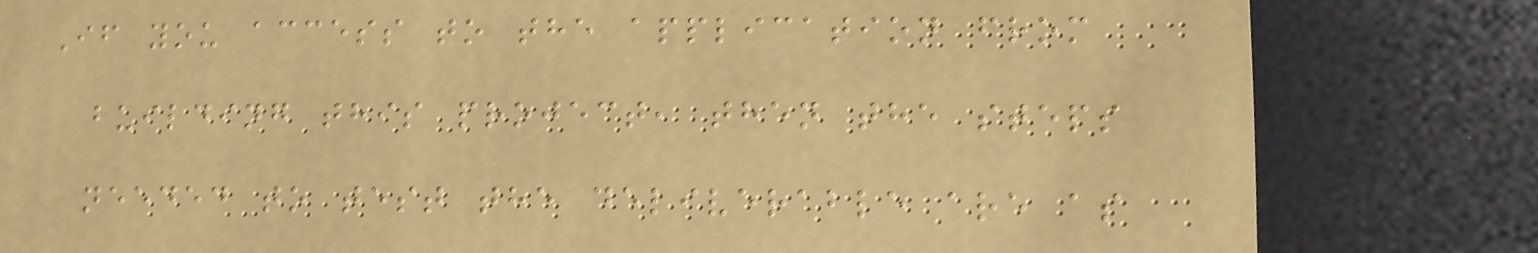If you access to the application from
building this project, then the steps
needed to test the deliverable are as
